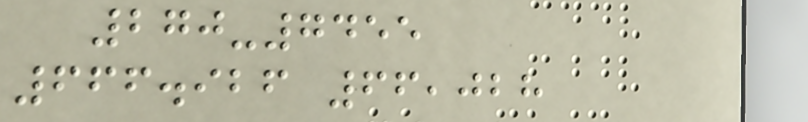270-7455
666.926 66,028
